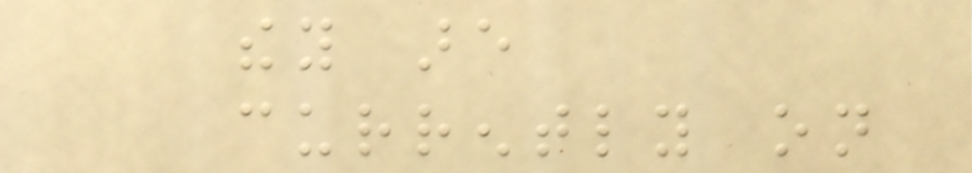they are
currently on
